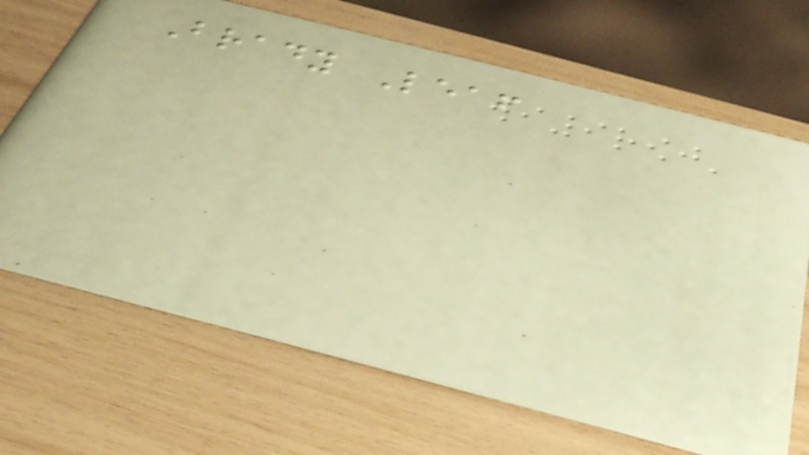Brady Leaf
